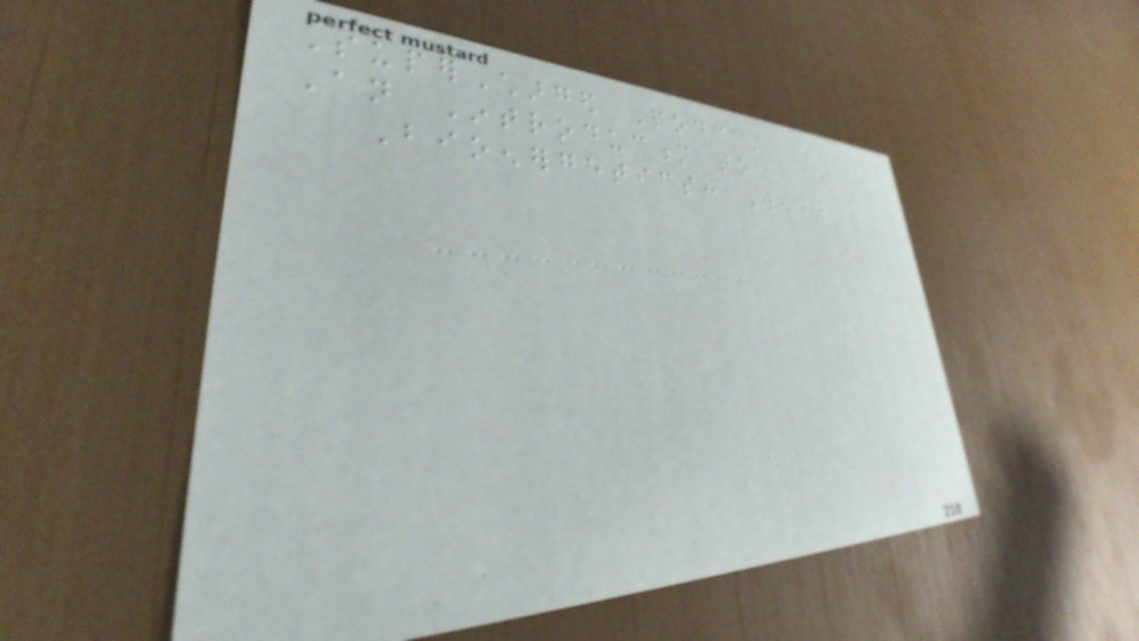SuperCharged Podcast
An Introduction to
Bioenergetics: Wendy
